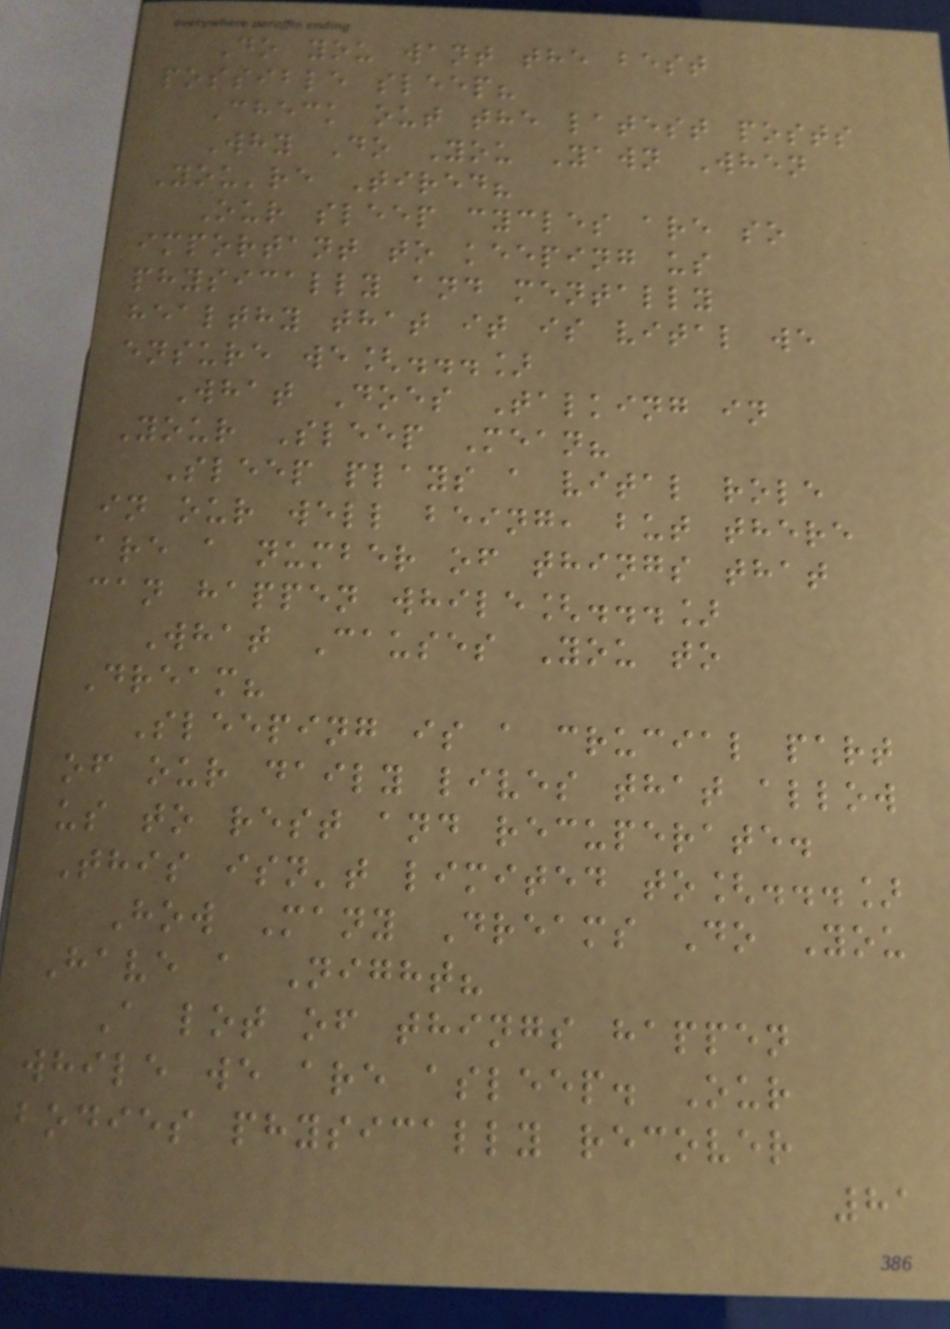Do you want the best
possible sleep?
Check out the latest posts
Why Do You Yawn When
You're Tired?
Our sleep cycles are so
important to keeping us
physically and mentally
healthy that it is vital we
ensure we[...]
What Does Talking in
Your Sleep Mean?
Sleep plays a vital role
in our well being, but there
are a number of things that
can happen while[...]
What Causes You to
Dream?
Sleeping is a crucial part
of our daily lives that allow
us to rest and recuperate.
This isn't limited to[...]
How Many Dreams Do You
Have a Night?
A lot of things happen
while we are asleep. Our
bodies physically recover
81
